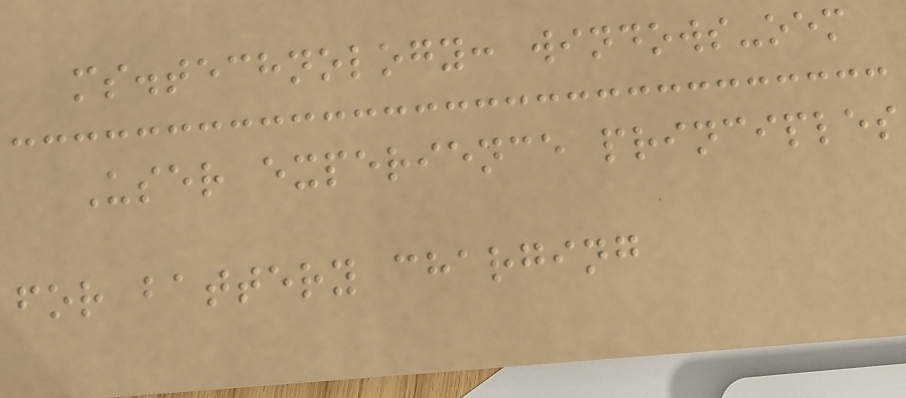ms.technology: windows-oem
User experience principles
for battery charging
